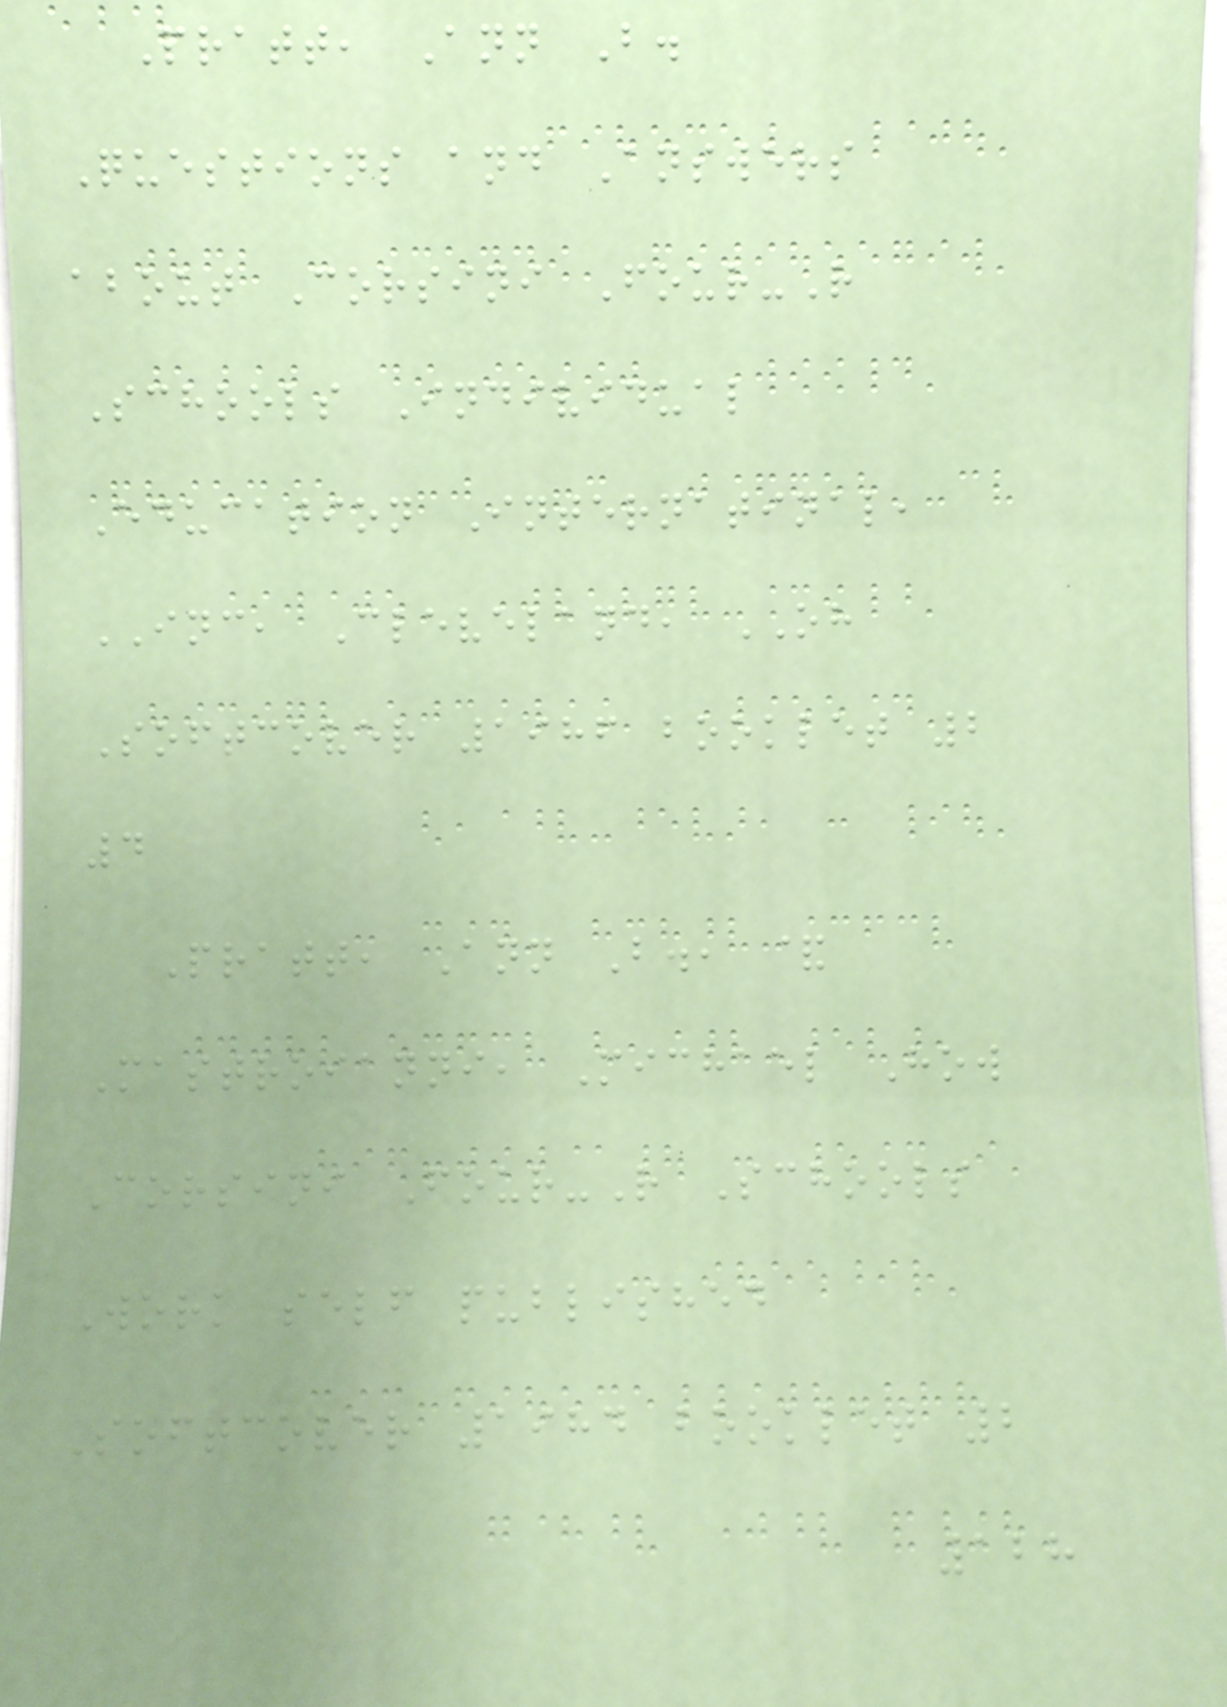Pratt, Ann B.
Questions and Answers
about Corsini Four-R
Schools Individual
Education Internatinal,
INC, Cleveland, OH
Softcover 1986 booklet 2
4
Pratt, Ann B., &
Mastroianni, Michael How
Corsini Four-R Schools
Work self published
Softcover 1984 booklet 2
128
